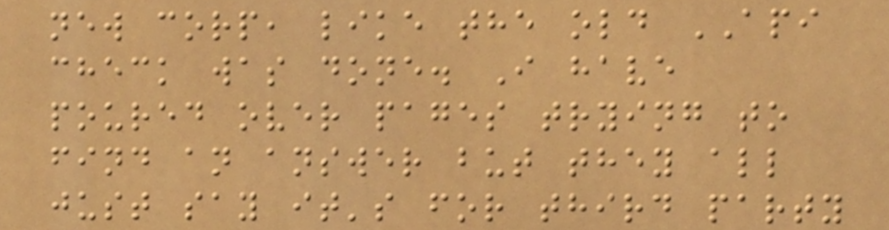new corp, like the old API
check was done. I have
poured over pages trying to
find an answer but they all
just say it's for third party
